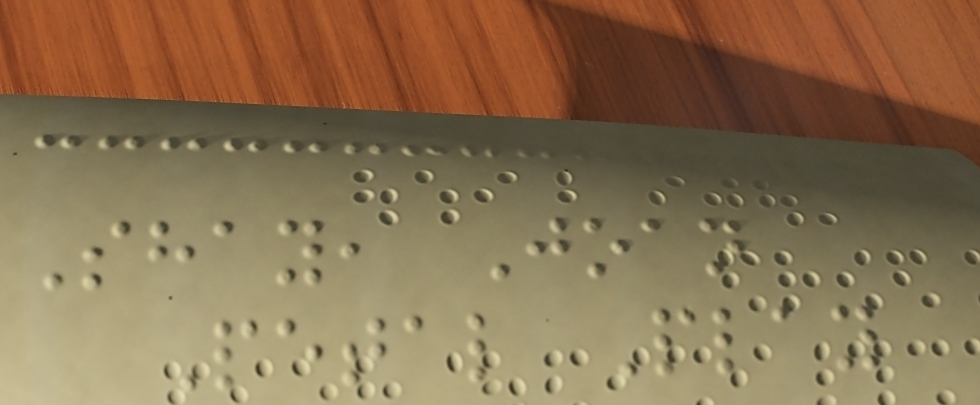Shay, Joan
Petal Play
